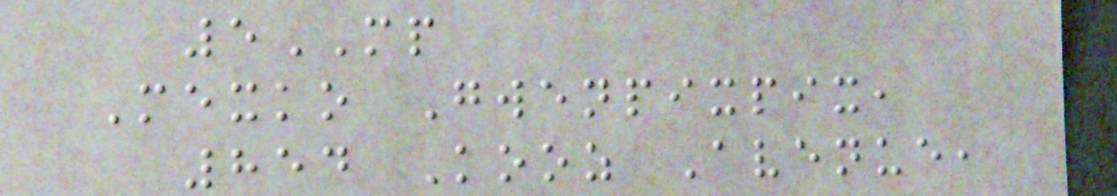5MP
Mexko Gwenpixpix,
854 Kooz Avenue,
